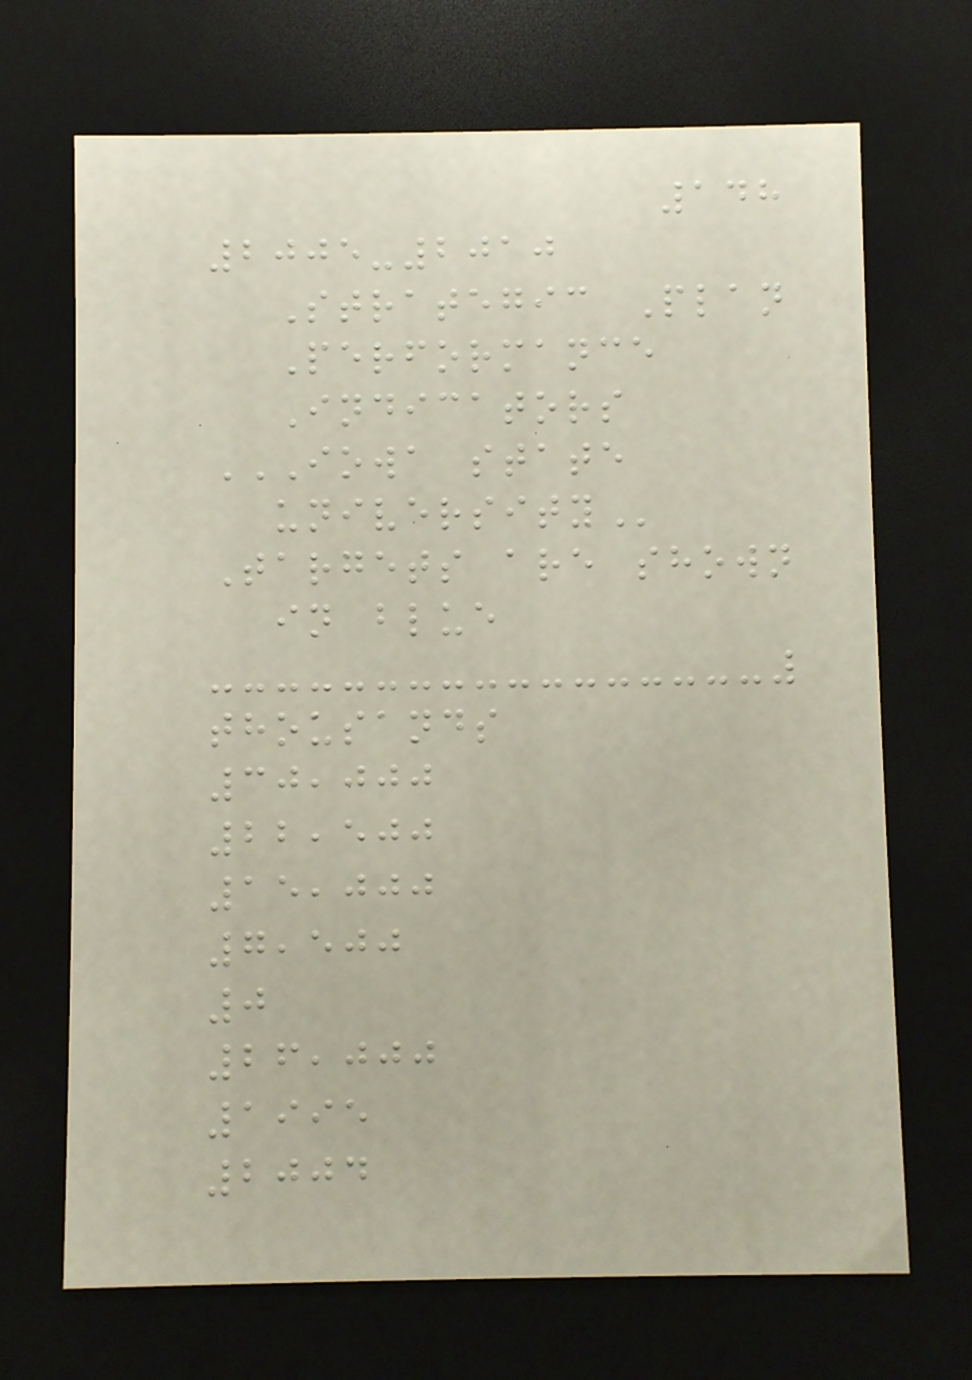148
2005-2010
Strategic Plan
Performance
Indicators
IOWA STATE
UNIVERSITY
Targets are shown
in blue
thousands
30,000
22,500
15,000
7,500
0
26,000
1995
2004
